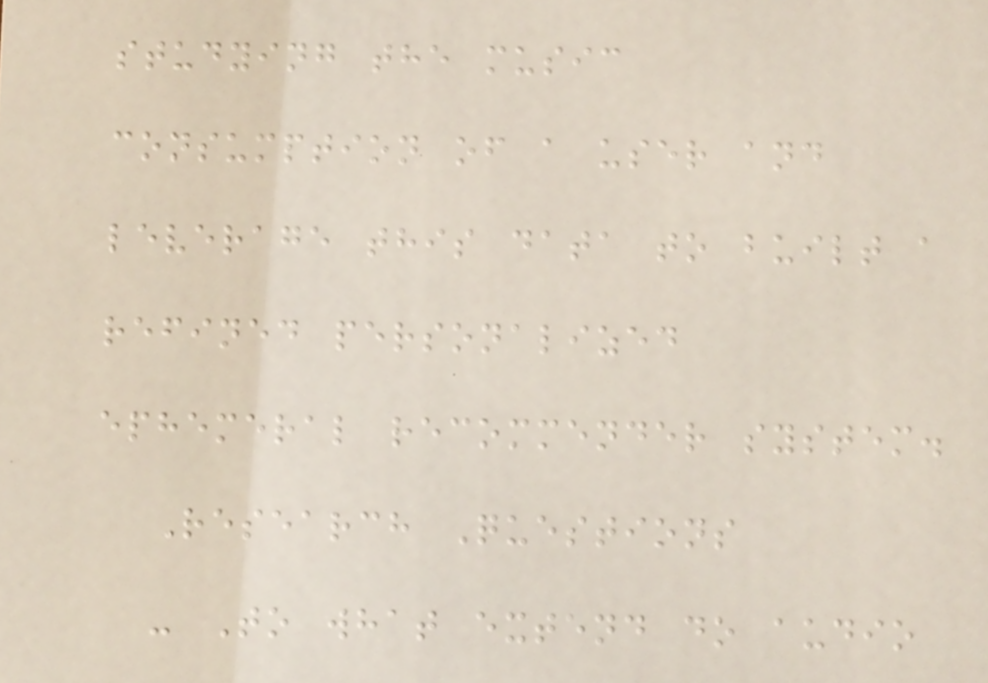studying the music
consumption of a user and
leverage this data to built a
refined personalized
ephemeral recommender system.
Research Questions
- To what extend do audio
